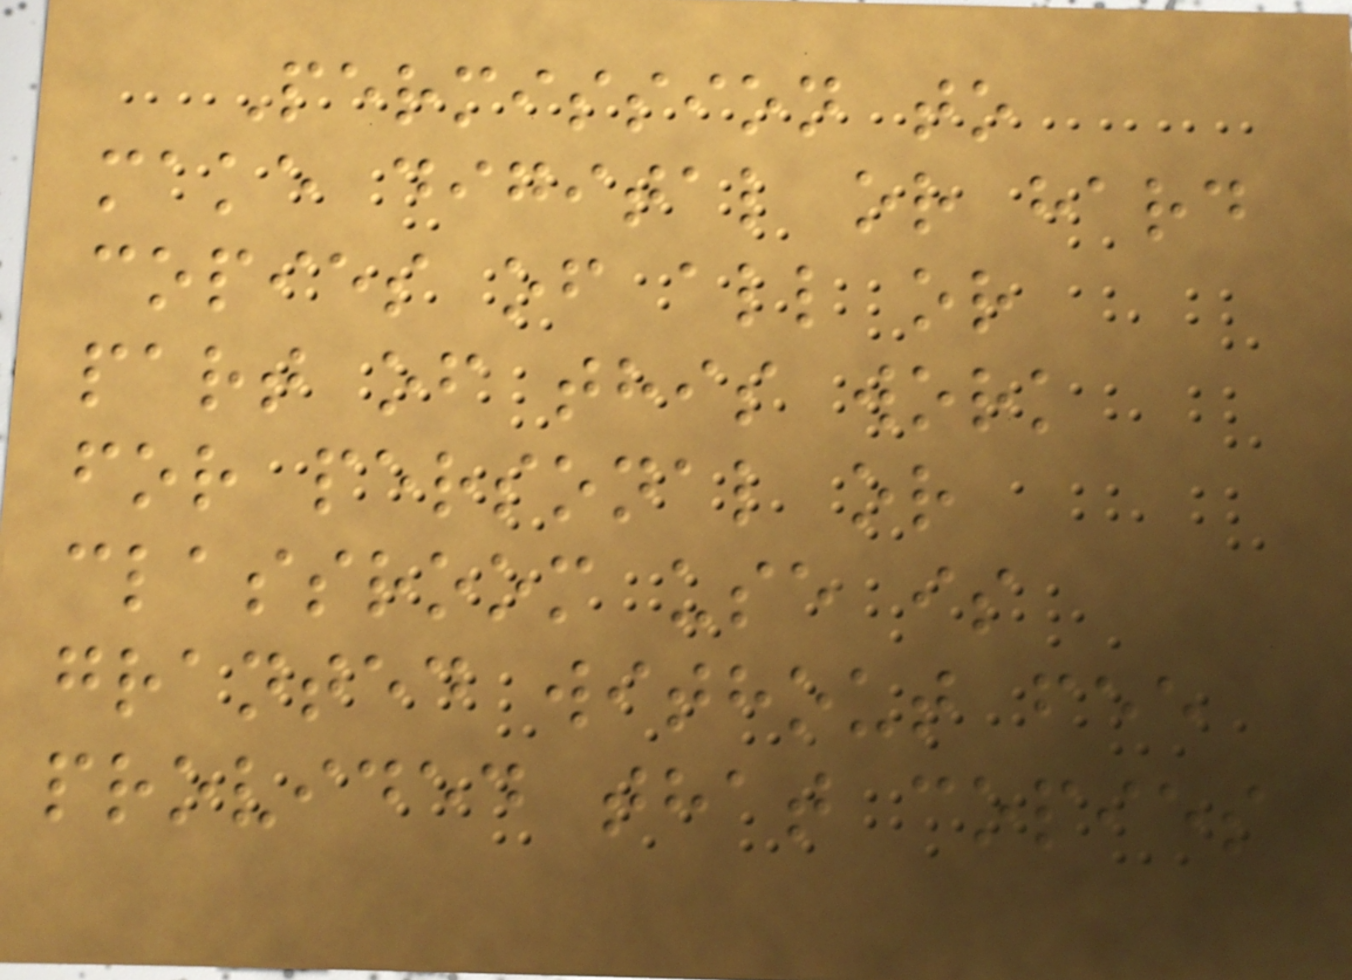Permission to
make digital or hard
copies of all or
part of this work
for personal or
classroom use is
granted without fee
provided that copies
